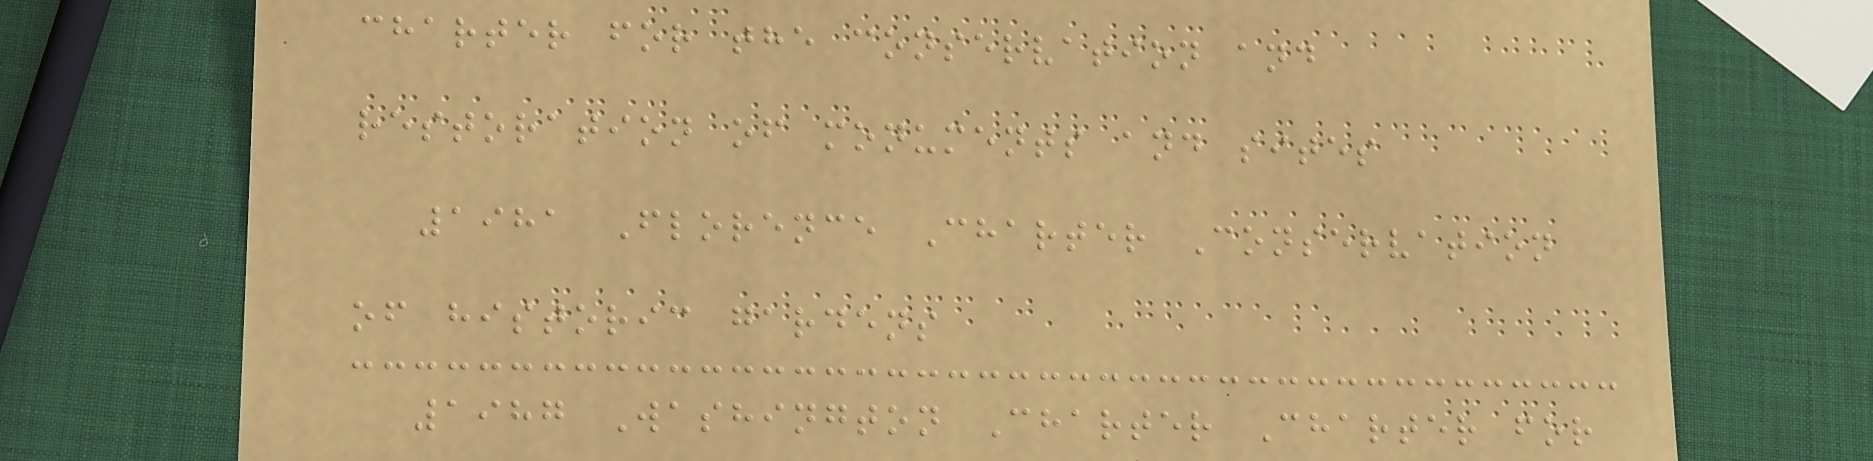charter for the conservation and
restoration of monuments and sites
1981 Florence Charter Conservation
of historic gardens
1987 Washington Charter Charter for
